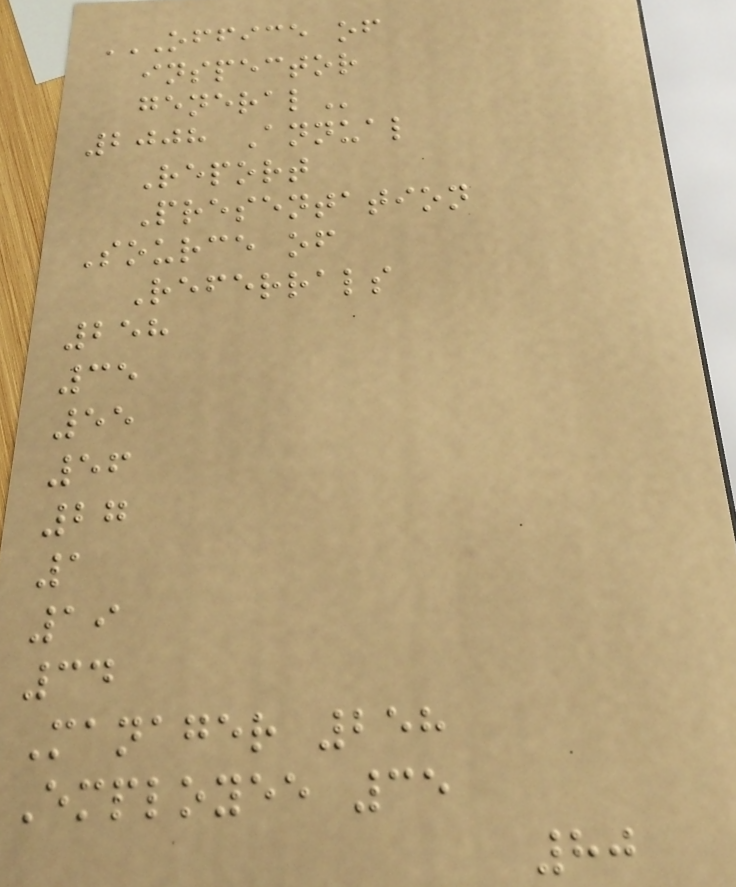OFFICE OF
INSPECTOR
GENERAL
2008 Annual
Report
Presentation
Source of
Referrals
258
35
55
56
27
1
19
34
Manager 258
Employee 35
80
